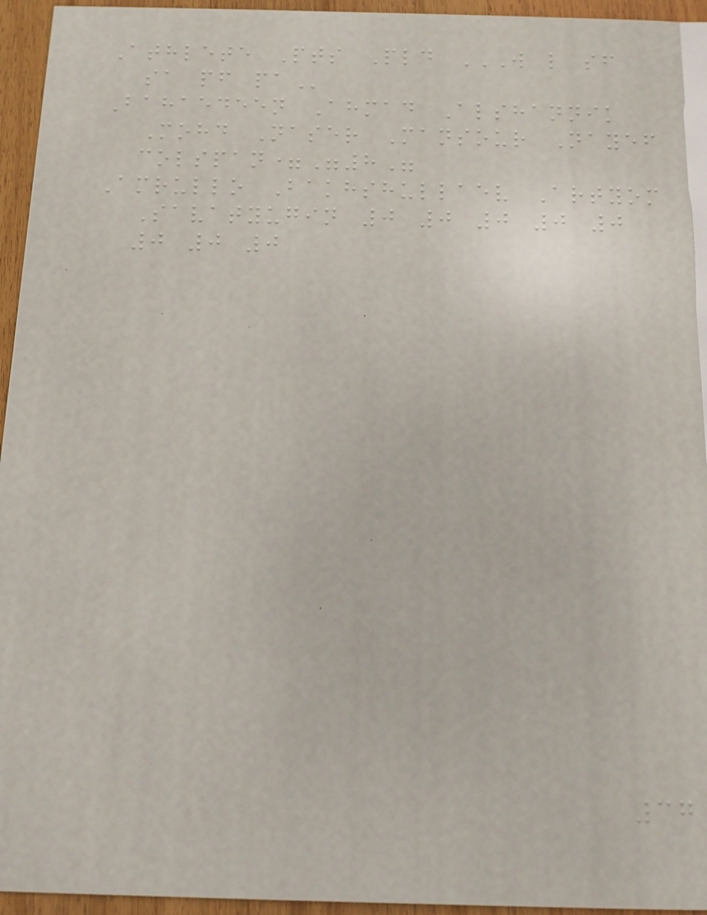Athlete Pts Pld W L SF
SA PF PA
Bahaedeen Ahmad Alshannik
Mohd Naser Mansour Nayef
colspan="8"
Amrullo Bakhshullaev Artyom
Savatyugin 0 0 0 0 0
0 0 0
37
